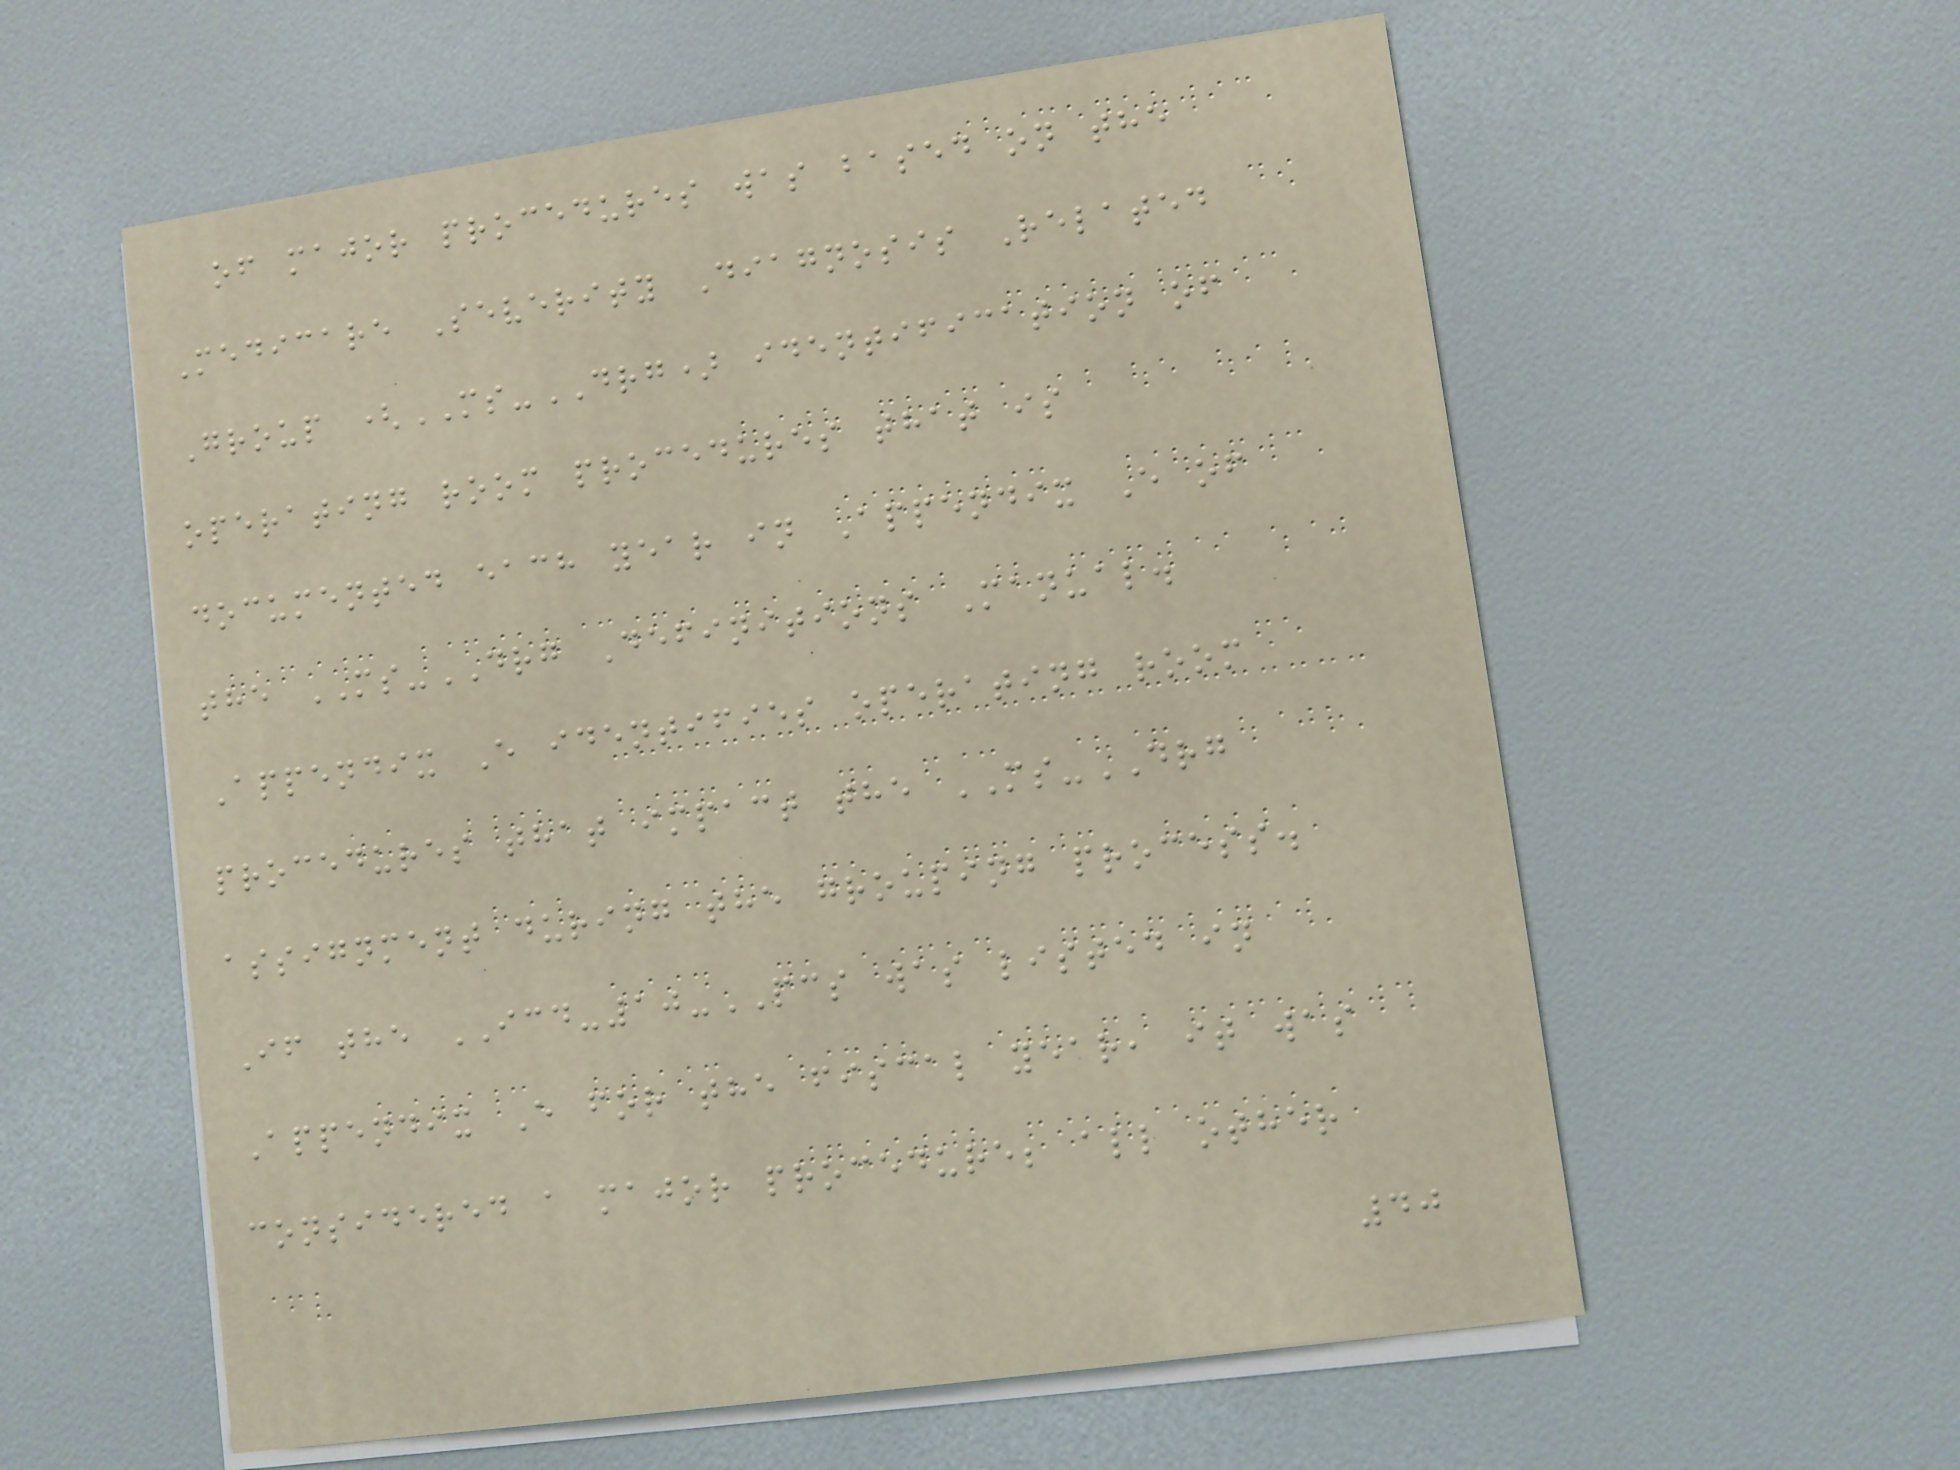of major procedures was based on the
Medicare Severity Diagnosis Related
Group (MS-DRG) identification of
operating room procedures that is
documented each year in Appendix E of
the MS-DRG Definitions Manual.
Appendix E identifies operating room
procedures that impact the MS-DRG
assignment during the grouping process.
If the ICD-10-PCS was listed in
Appendix E for the fiscal year, it was
considered a major procedure; all other
40
